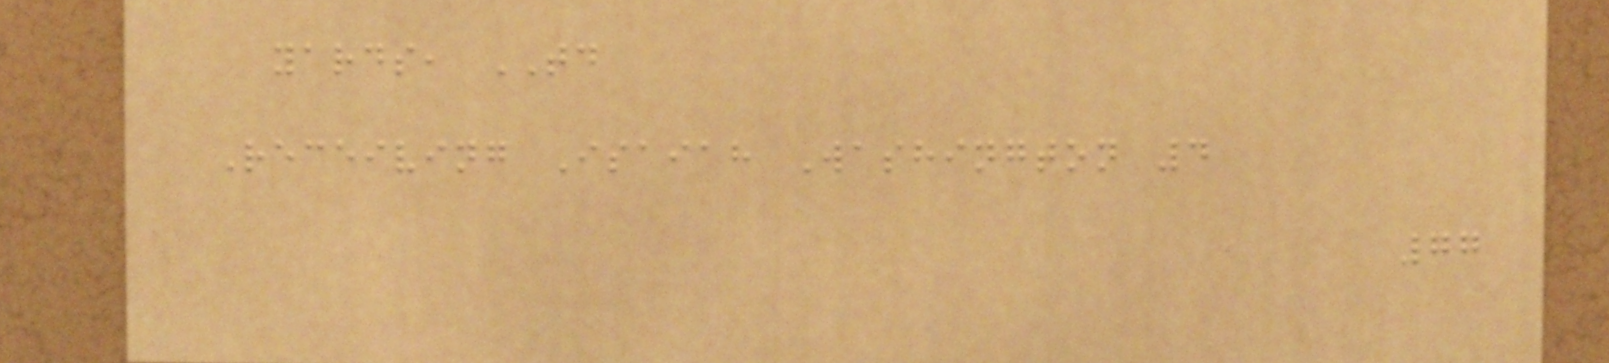yards, TD
Receiving Isaiah Washington 4
77
